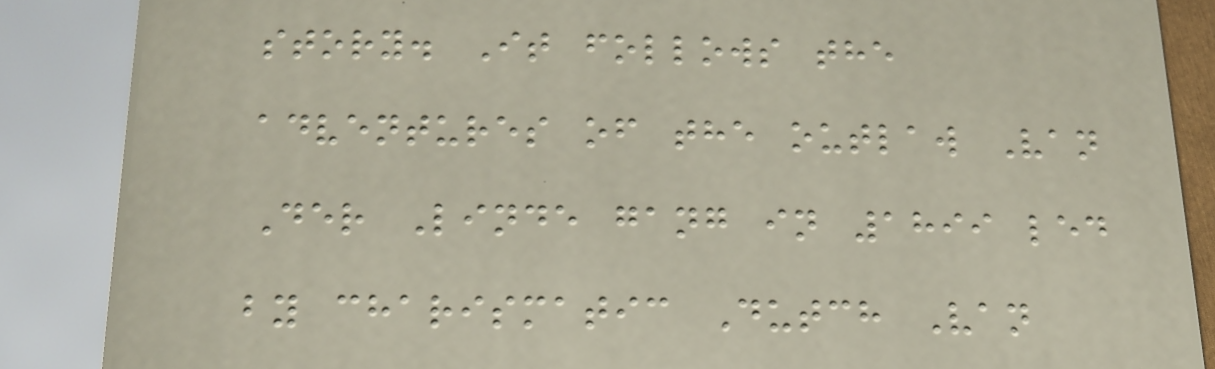story. It follows the
adventures of the outlaw Van
Der Linde gang in 1899 led
by charismatic Dutch Van
